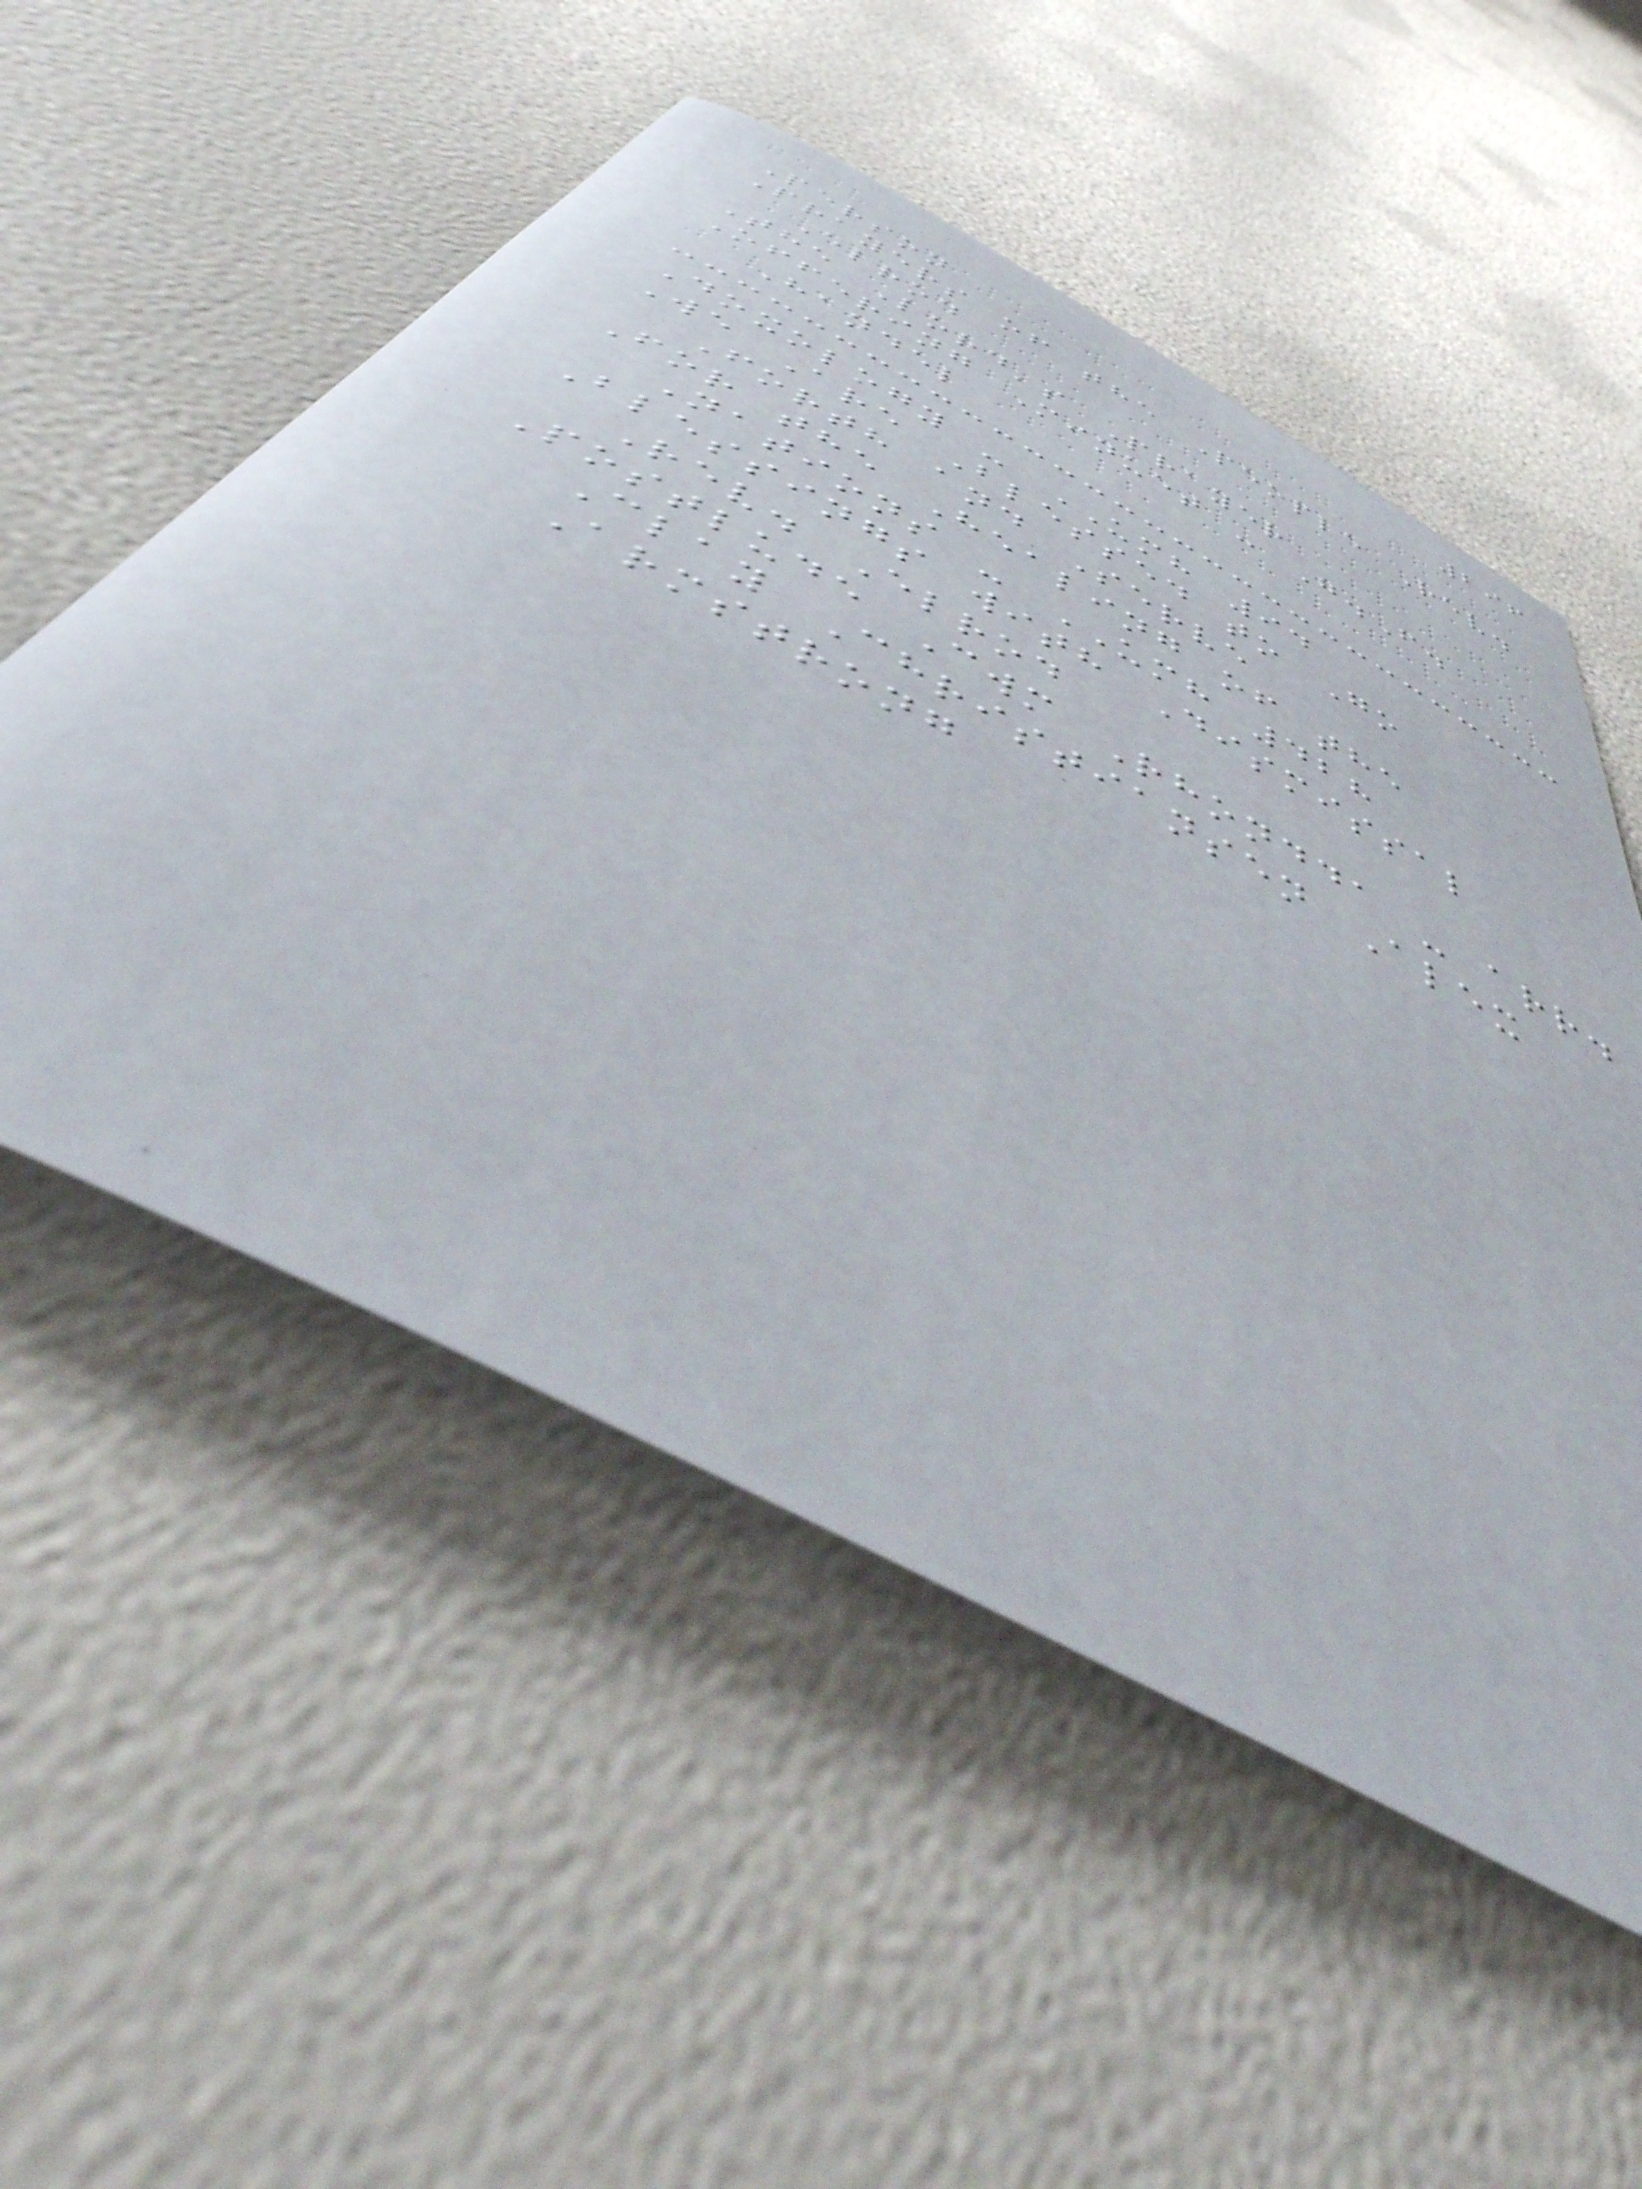296
Person
Prayers of the People Rev.
Elrod
The Lord's Prayer
Offering Minuet - G.F.
Handel
Doxology - UMH 94
We Are Blessed to Go
Forth and Serve
For the Healing of the
Nations - UMH 428
Blessings with Dismissal
Rev. Elrod
Postlude Cwm Rhondda - arr.
Clay Christiansen Alex
Armstrong
